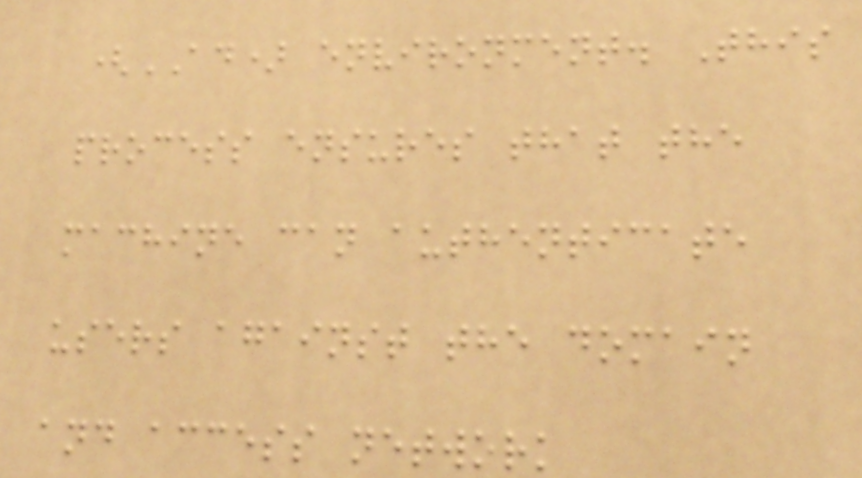(AD) environment. This
process ensures that the
machine can authenticate
users against the domain
and access network
